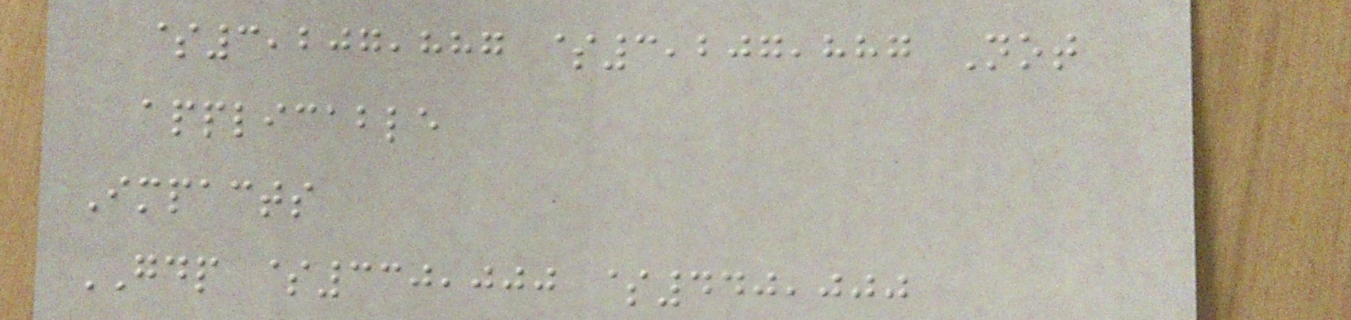$3,207,887 $3,207,887 Not
applicable
Impacts
GDP $330,000 $440,000
